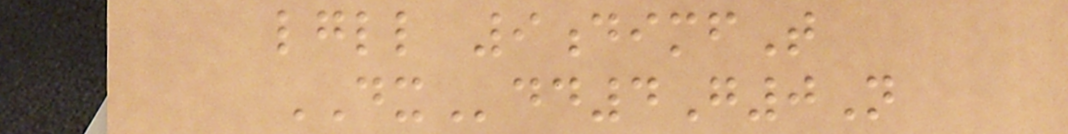lgll 9dimfT
DXdd4G0N
